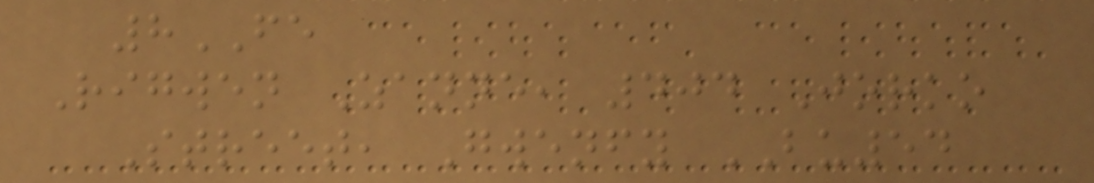8FE
Rigwen Zanne, 404 Jorko
Street, Gwenfy BU54
